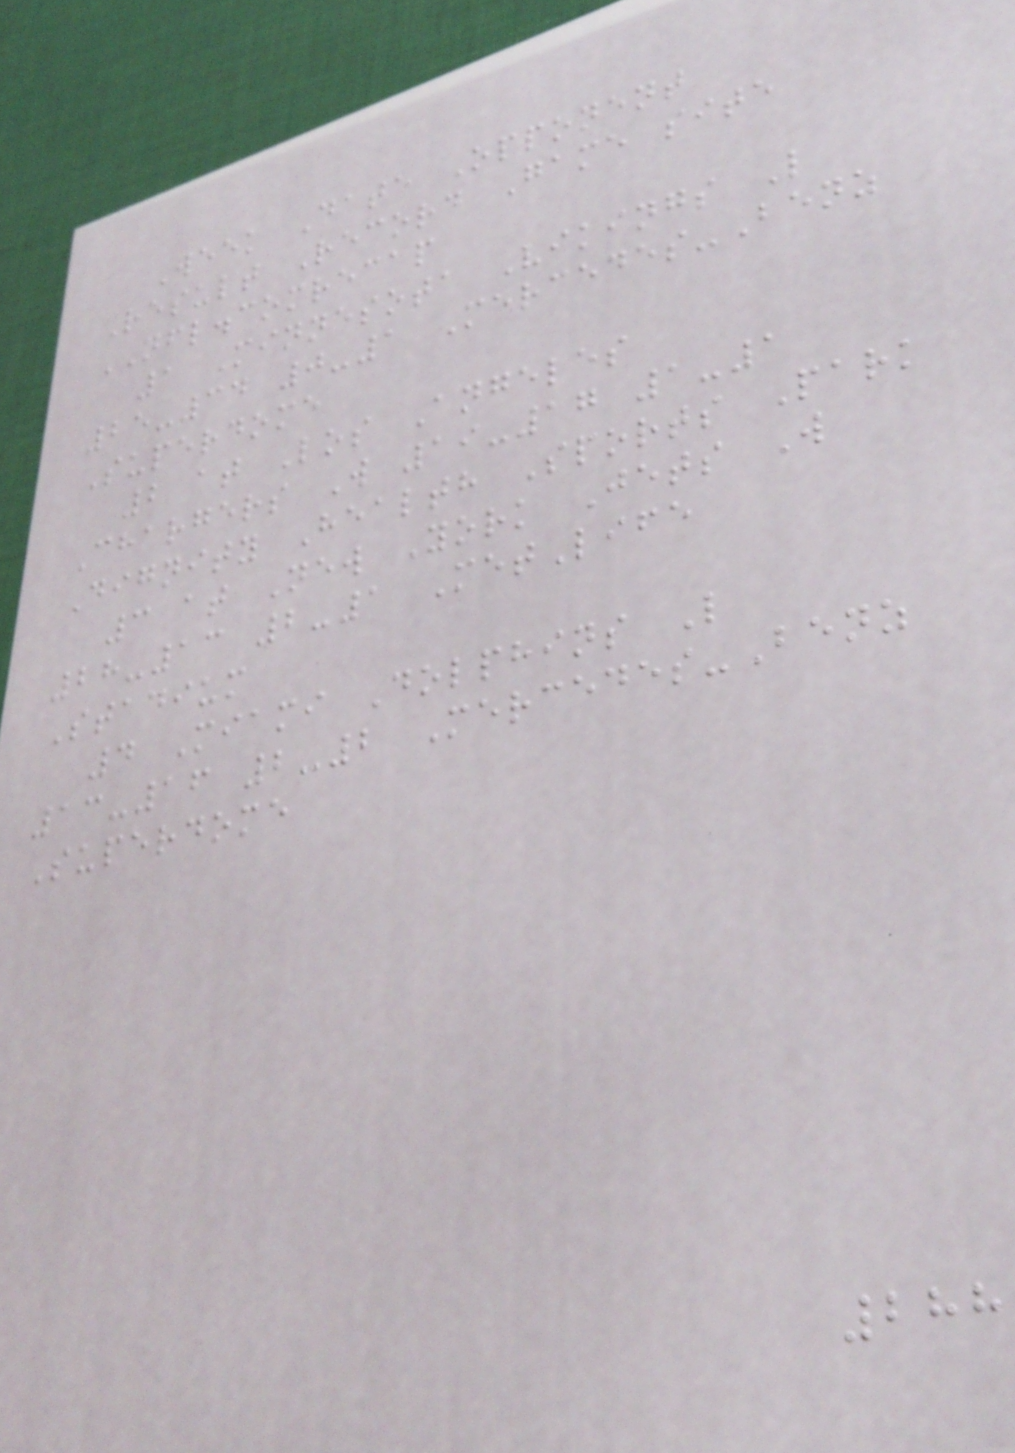Week Date Opponent
Result Record Game site
NFL.comrecap
1 Minnesota Vikings L
25-34 0-1 Mercedes-Benz
Superdome
2 at Los Angeles
Chargers W 19-17 1-1
Dignity Health Sports Park
3 at New York Jets W
28-13 2-1 MetLife
Stadium
4 Miami Dolphins L
13-16 2-2 Mercedes-Benz
Superdome
288
